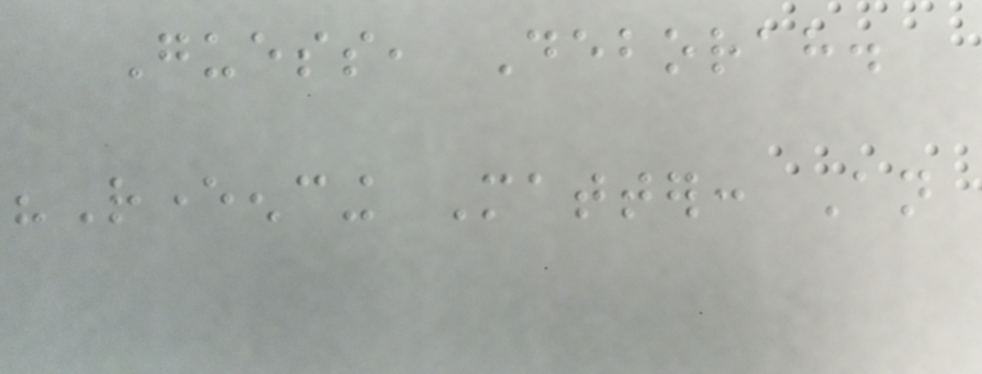Guess, Deborah.
"Reverencing Matter: An
